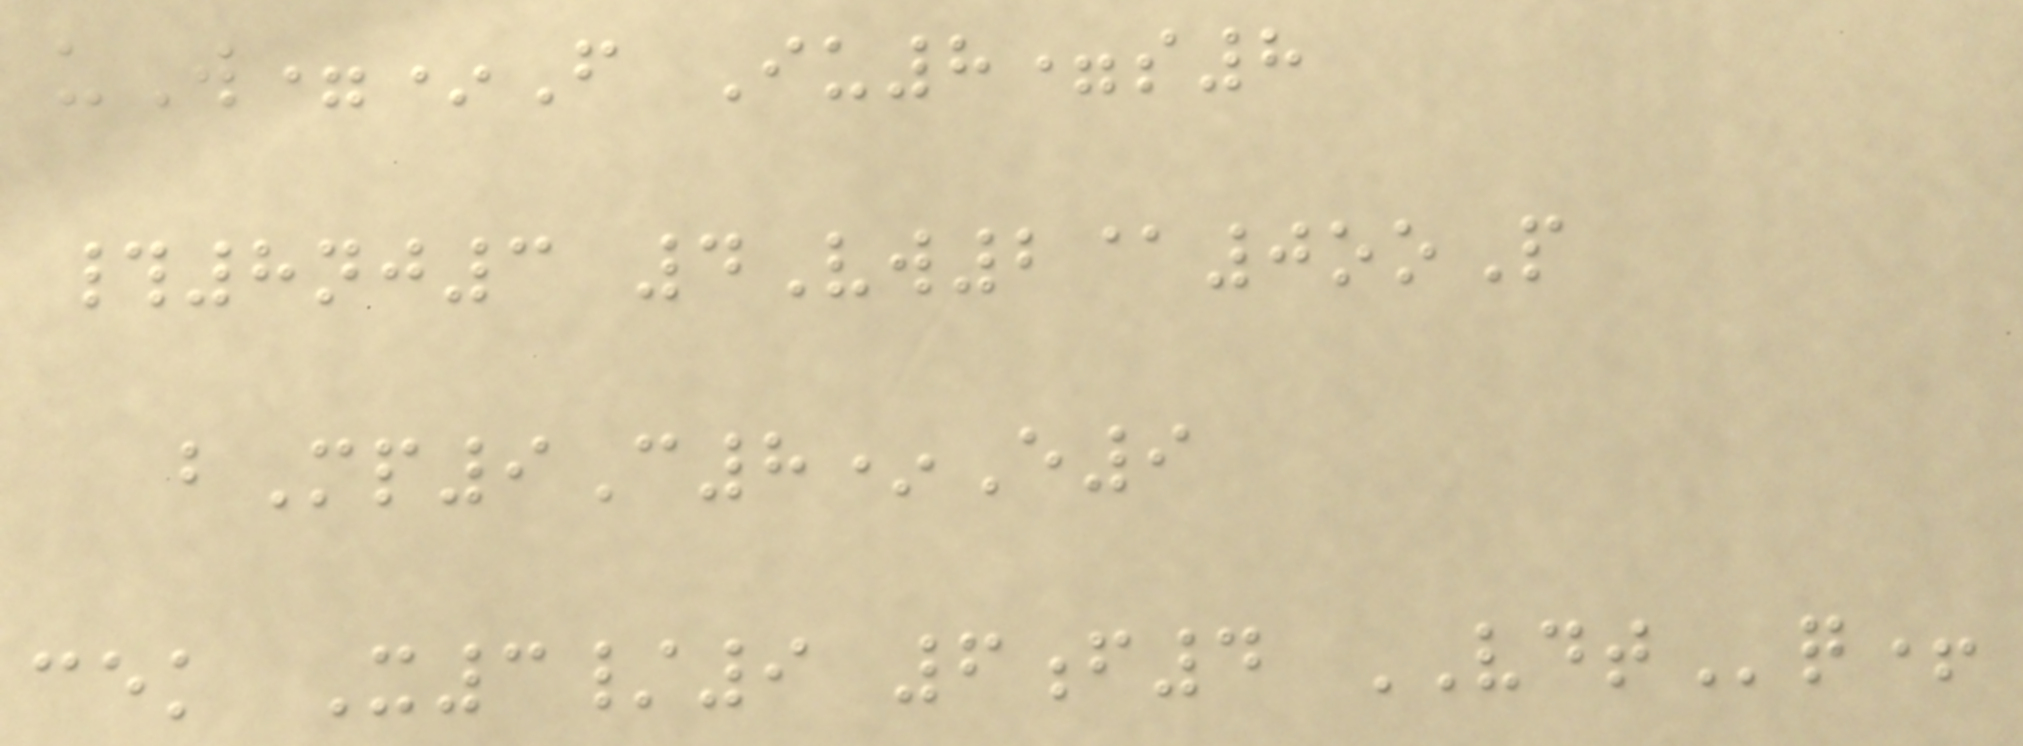uW=*F Iu8=s8
#8nj3 4Vw2@0ooP
bMp9C8*E9
cek X3/9 6f4 VDTq+
